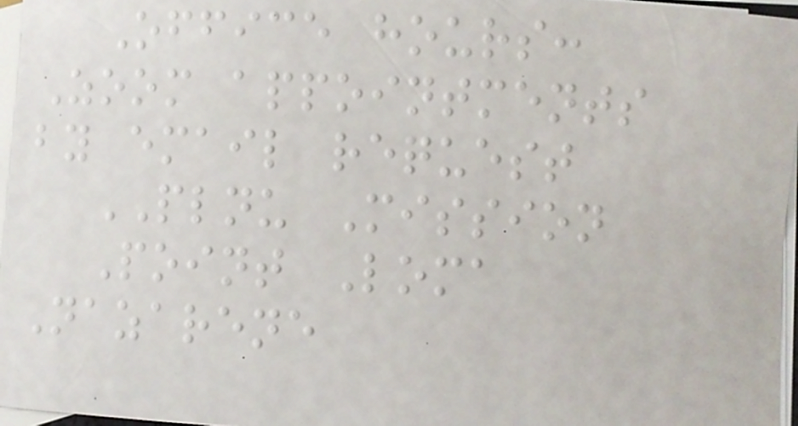Office hours:
Zoom appointments
by email request
PLNU Mission
Point Loma
Nazarene
